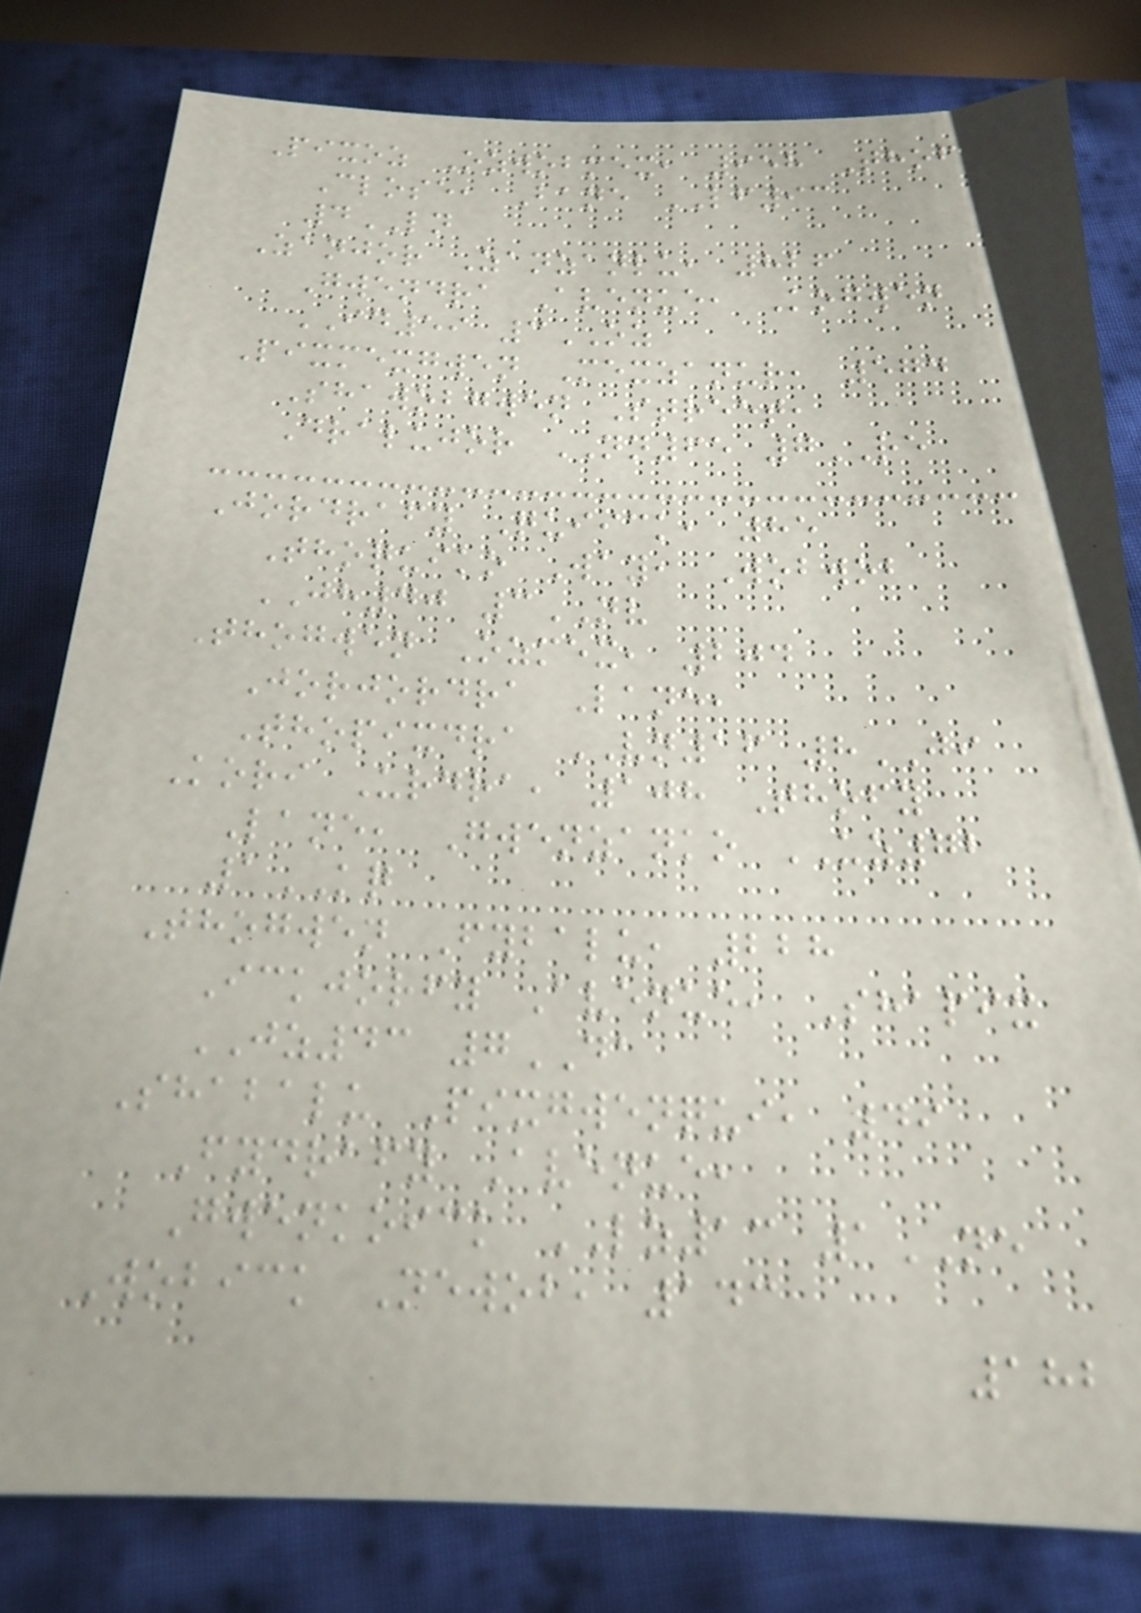Pixoz Ozwobmex, 958 Thofy
Close, Bane LF93
4LN
Zanjor Zanzanlu, 826
Gwendra Avenue, Kogwen
ID59 3OZ
Pixmexgwen Mexzanur, 574
Shawobgwen Street,
Dralujor NN65 7RE
Jordrafy Quiick, 85
Thoquiko Way, Wobwob
JH40 3NV
Thogwen Ozmex, 204
Jorjordra Lane,
Thopixdra VN16 8JI
Kori Urdra, 108 Thofy
Lane, Gwenzanko UZ72
1KQ
Thogwen Fybalu, 228
Ickjorfy Avenue, Shapix
JZ43 7DA
Shabalu Pixgwenqui, 49
Fydrafy Avenue,
Gwenkoick LZ13 1NE
Wobick Newob, 143
182
